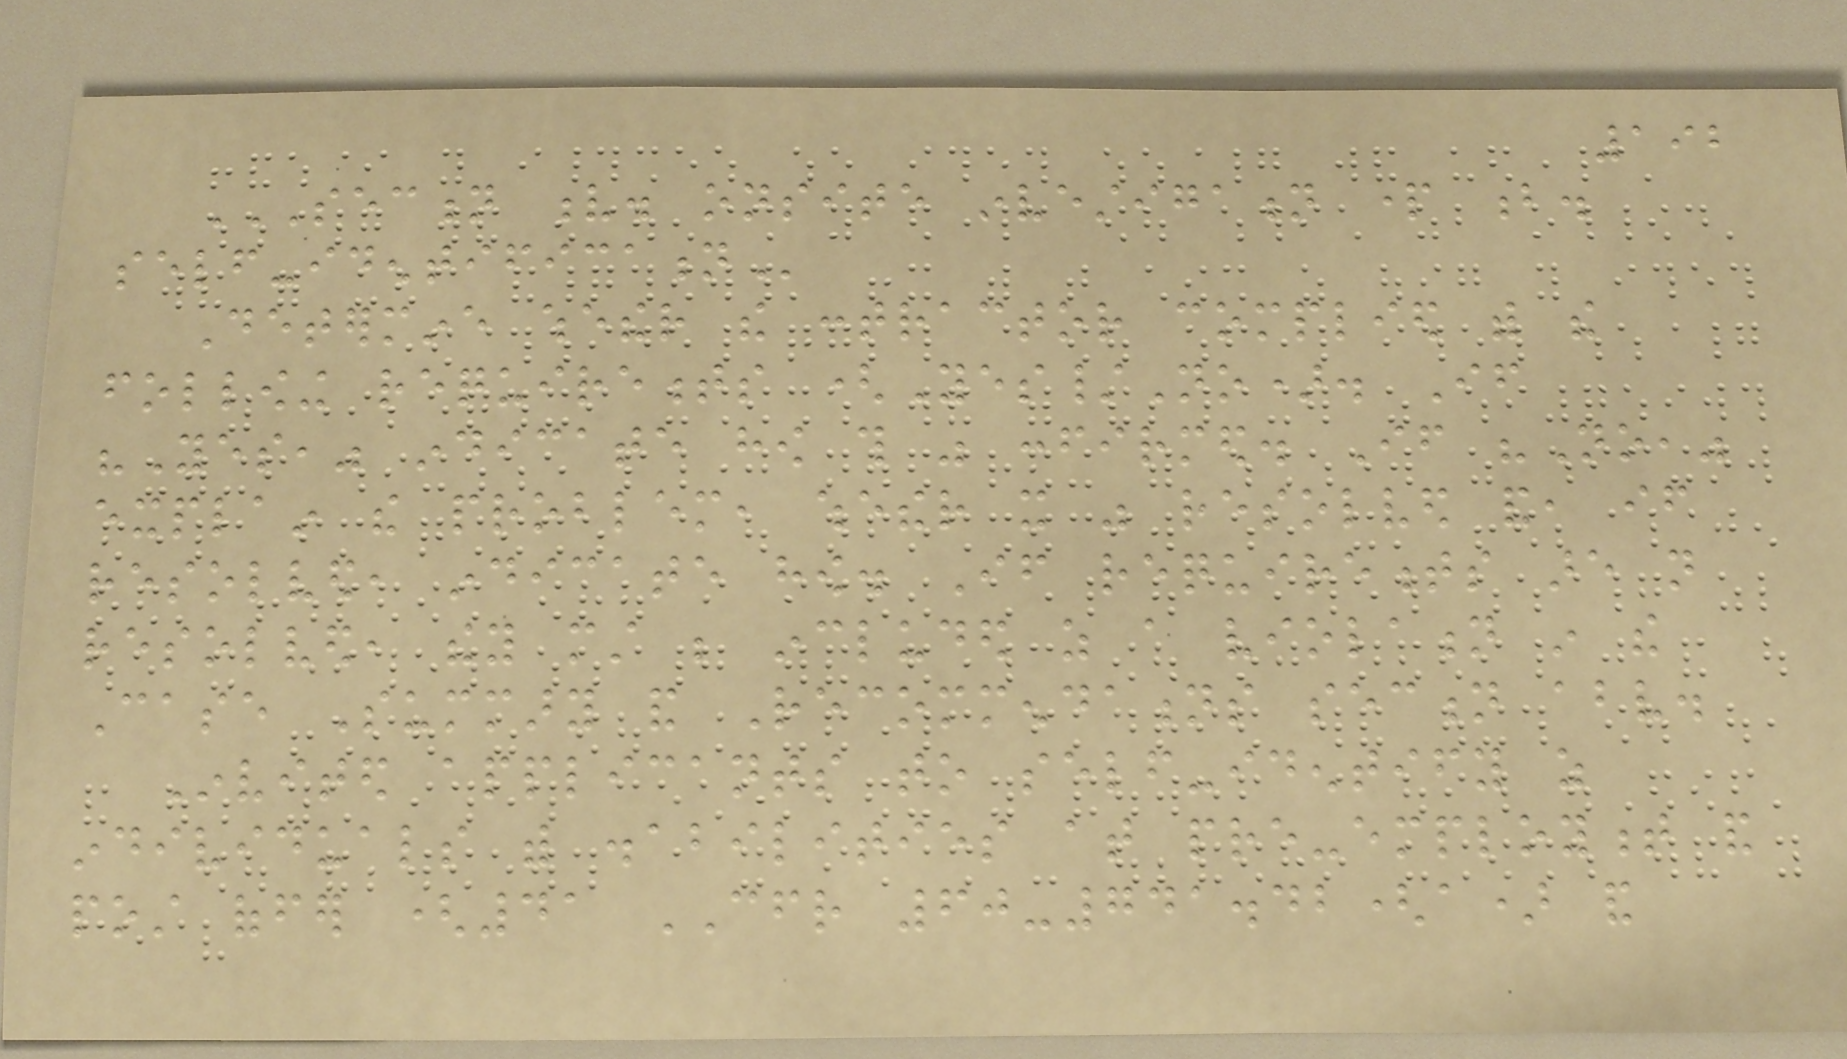192
SECTION V. ONSITE INVESTIGATION PART B.
SELF-IDENTIFICATION
Determine whether the contractor complied with the
following requirements (Yes/No). If
"Yes," indicate how this was confirmed. If "No,"
explain the problem, whether it was resolved and, if
resolved, indicate how. If requirements are not
resolved, they must be included as a violation in the
Case Summary and Recommendations section above.
Invited applicants to self-identify as
individuals with disabilities at pre-employment and
post offer (41 CFR 60-741.42(a) and
